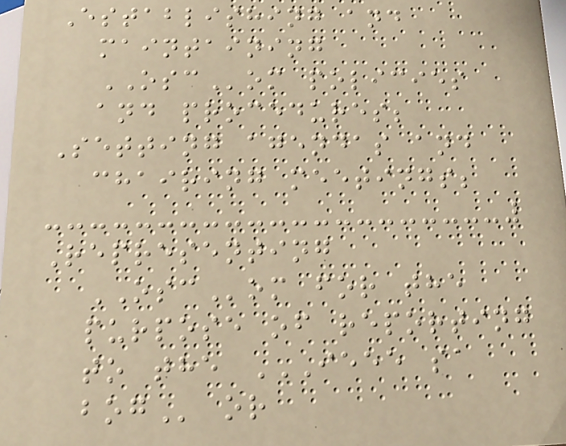Establishing and
maintaining
OSCom policies
and procedures;
Setting agendas and
chairing meetings;
Representing
OSCom for the
purpose of reporting
to the IEEE SA
BOG or
